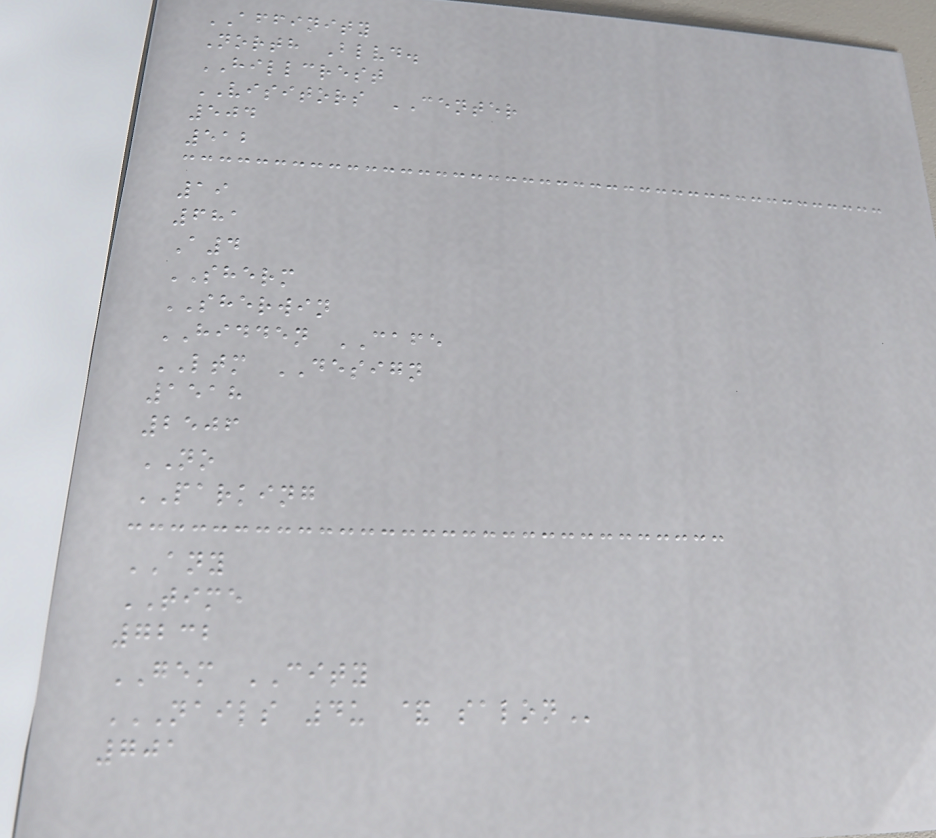AFFINITY
North Blvd.
HILLCREST
VISITORS CENTER
504
512
19
681
A4
SHERM
SHERWIN
HIDDEN CAFE
LTM DESIGN
1518
2506
NO
PARKING
ANY
TIME
7232
GEM CITY
NAILS 4U & SALON
701
